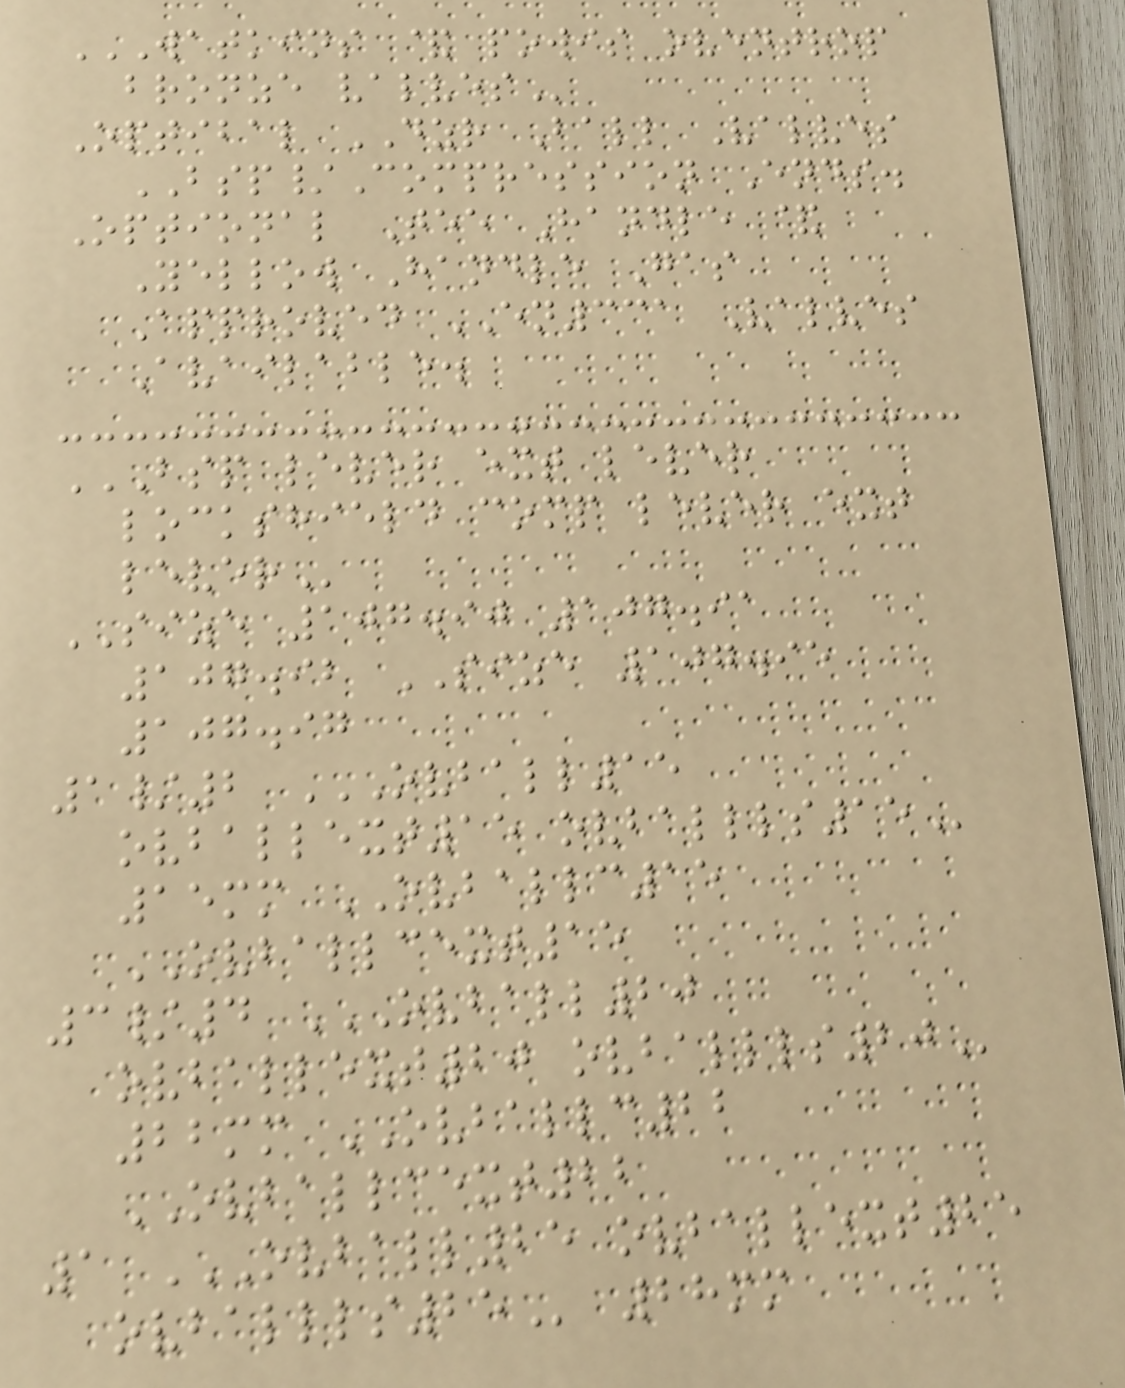WATKINS & POWIS OVENTROP
BRONZE VALVES
Optibal DZR Ball Valves
BSP/Compression Ends.
Optional Tee Handle &
Yellow Handle Gas
Approved EN331 Valves
Available.
BSP LEVER EXT LEVER
LOCKSHIELD COMP LEVER EXT
LEVER
SIZE 107.90 107.91
107.92 SIZE 107.95
107.97
1/2 OVBALL15
OVBALLEXT15 OVBALLLS15
15mm OVBALLC15
OVBALLCEXT15
3/4 OVBALL20
OVBALLEXT20 OVBALLLS20
22mm OVBALLC22
OVBALLCEXT22
1 OVBALL25 OVBALLEXT25
OVBALLLS25 28mm
